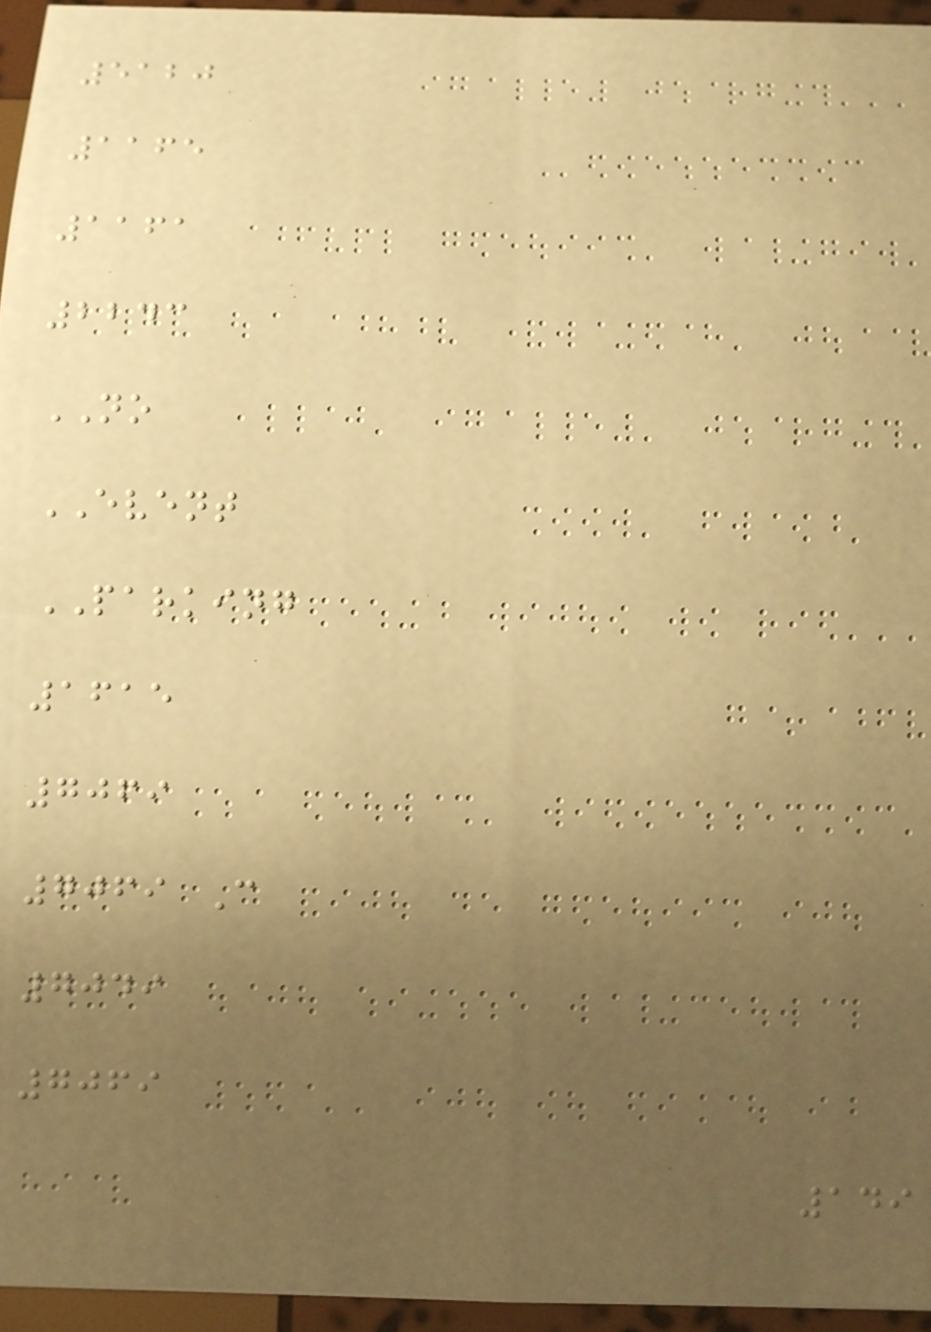5120
1165
1161
2243
NO
EVENT
PARKING
1615
7069
7069 C
7049
7069
149
